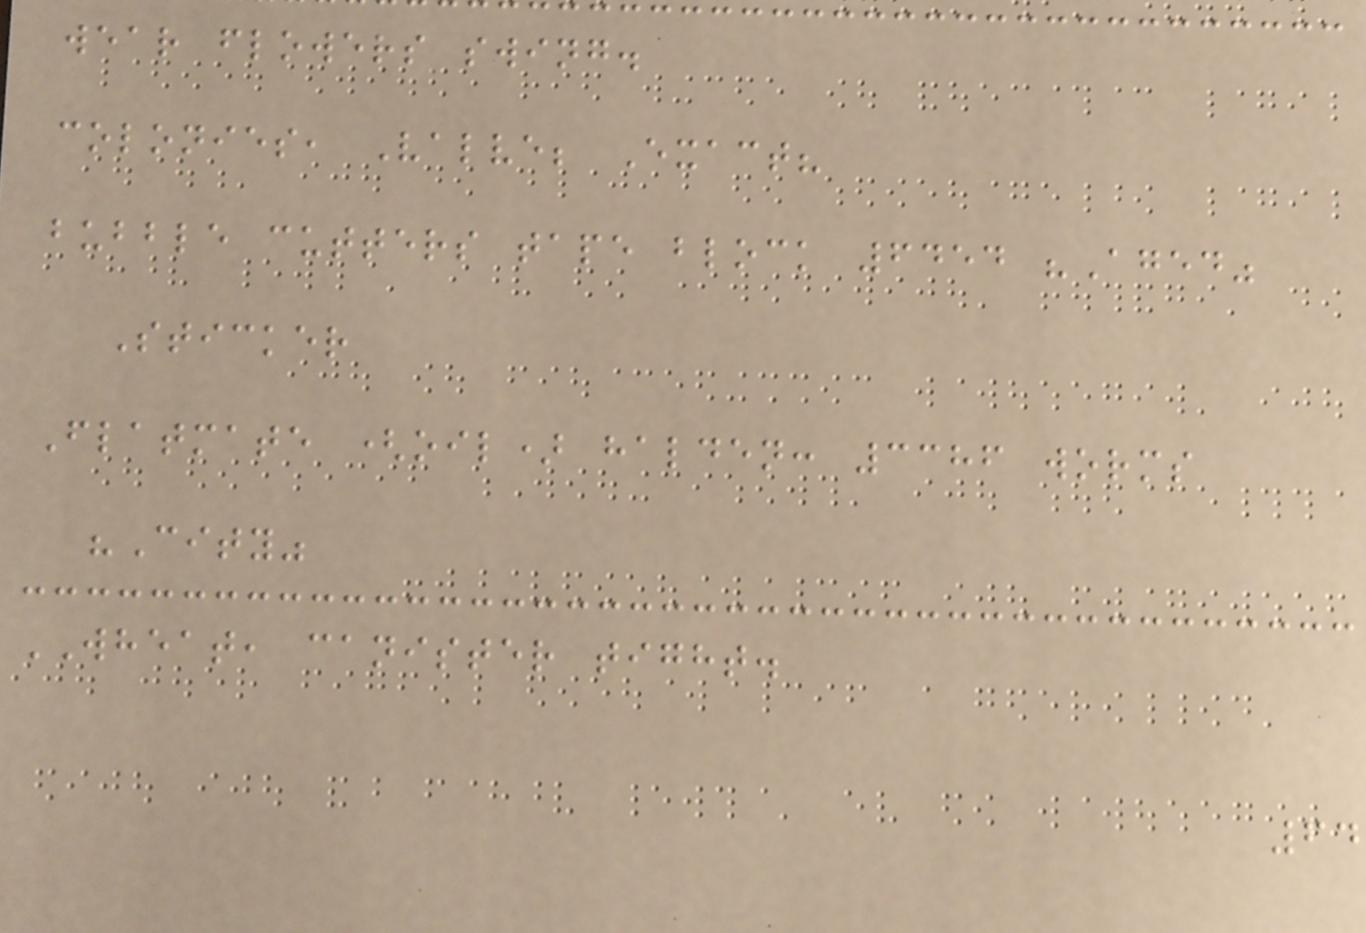wear flowers swing.
colonies, Valve; Exact?
bubble cutters tape block 6454 "Aged"
Sticker
Flatmate (oil) halden: 3386 worms
"City"
WHEAT, canister tight.
64
